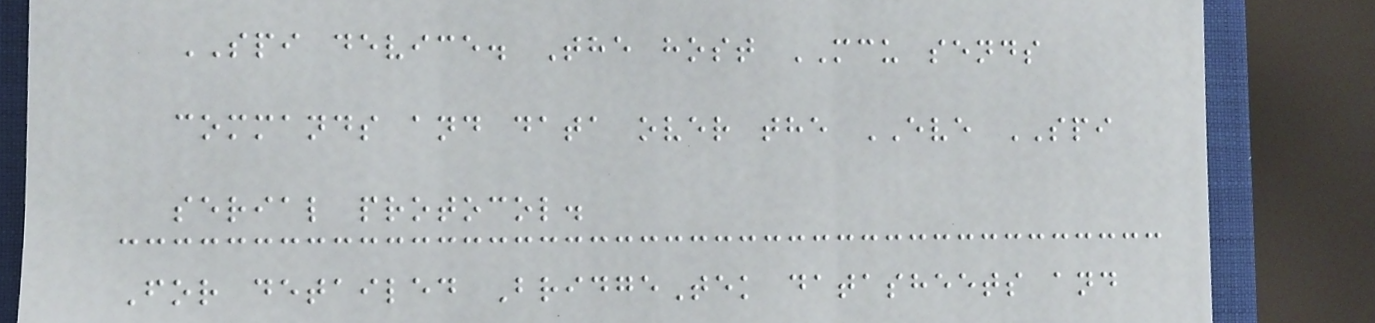SPI device. The host MCU sends
commands and data over the EVE SPI
serial protocol.
For detailed BridgeTek datasheets and
